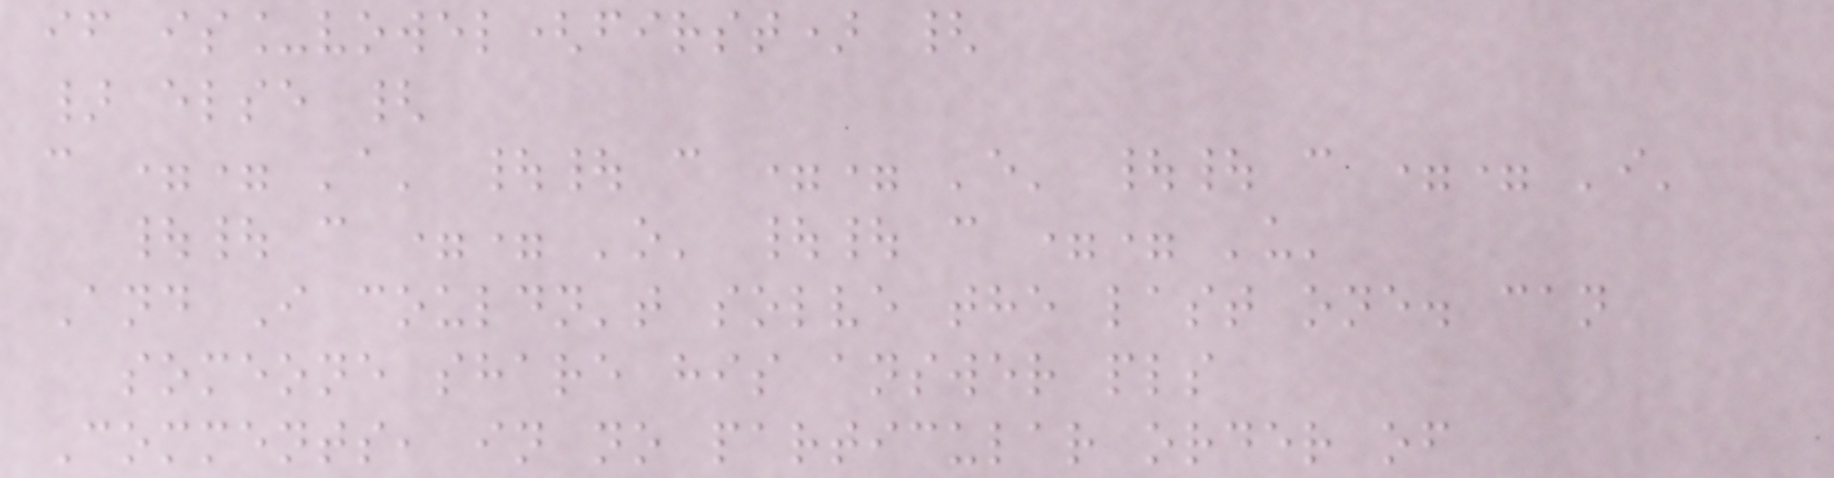if is_vowel(first) {
} else {
c == 'a' || c == 'e' || c == 'i'
|| c == 'o' || c == 'u'
And I couldn't solve the last one. can
someone share his answer pls
Comments, in no particular order of
